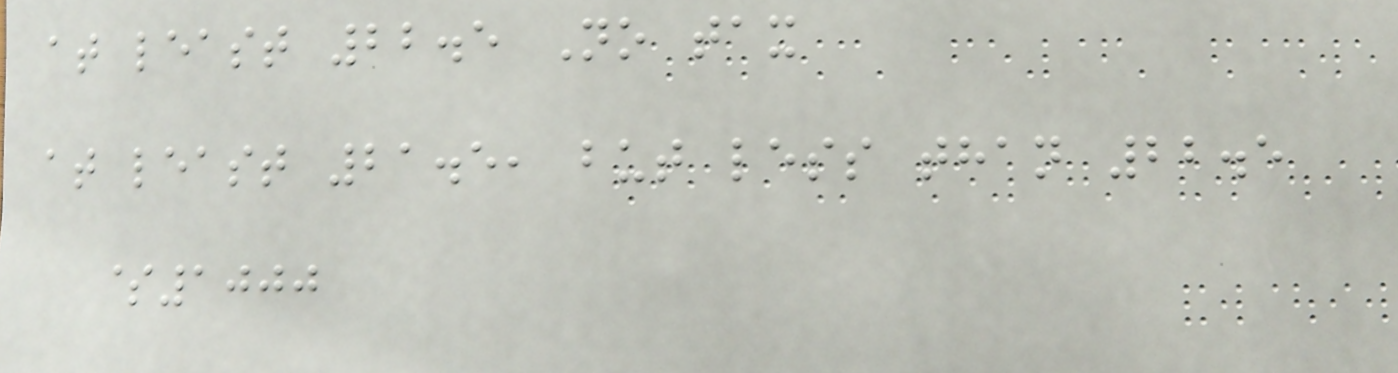at least 22.5 No tax
at least 21.5, but less than 22.5
$1000
